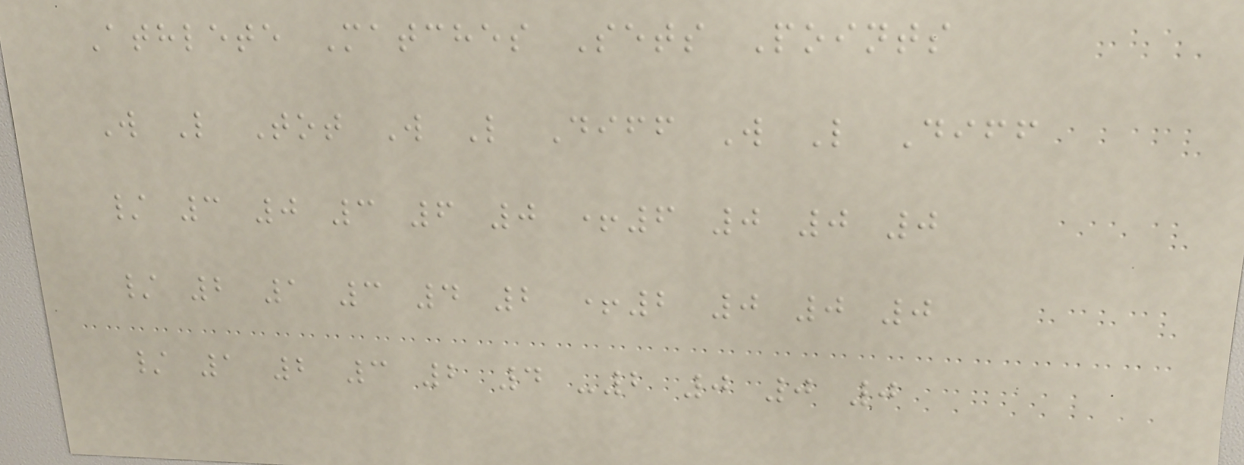Athlete Matches Sets Points
W L Tot W L Diff W L Diff
/ 3 0 3 6 0 +6 0 0 0
/ 2 1 3 4 2 +2 0 0 0
/ 1 2 3 2 4 -2 0 0 0
